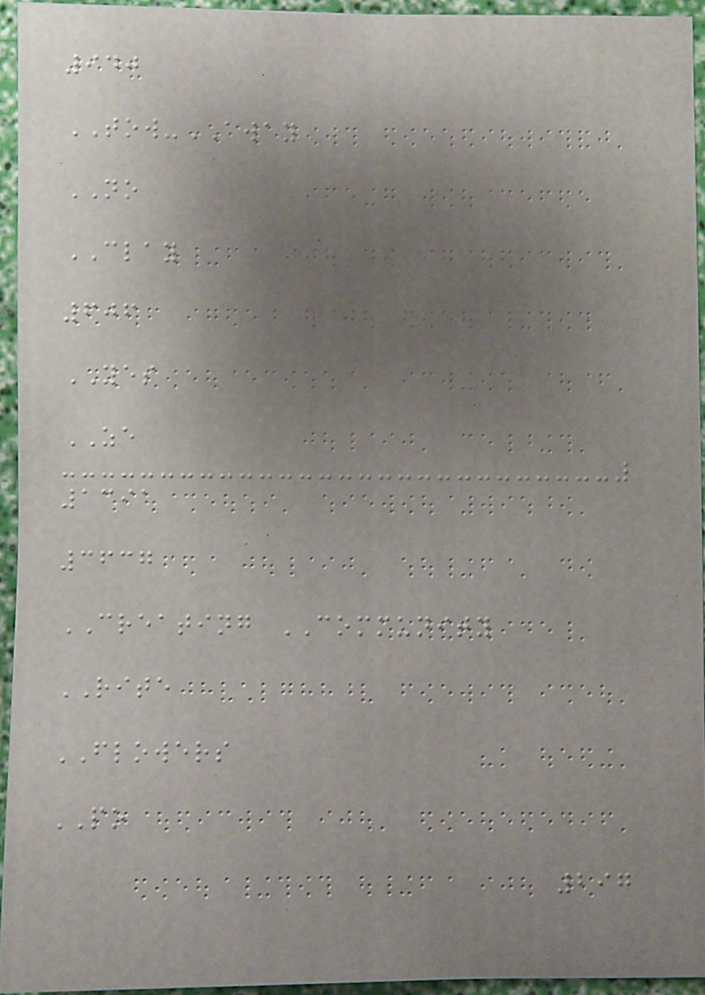940
TOW-AWAY
NO
CLAY
606
YES
ZE
1391
3637
CREATING COMMUNITY
RITE
FLOWERS
PO
297
